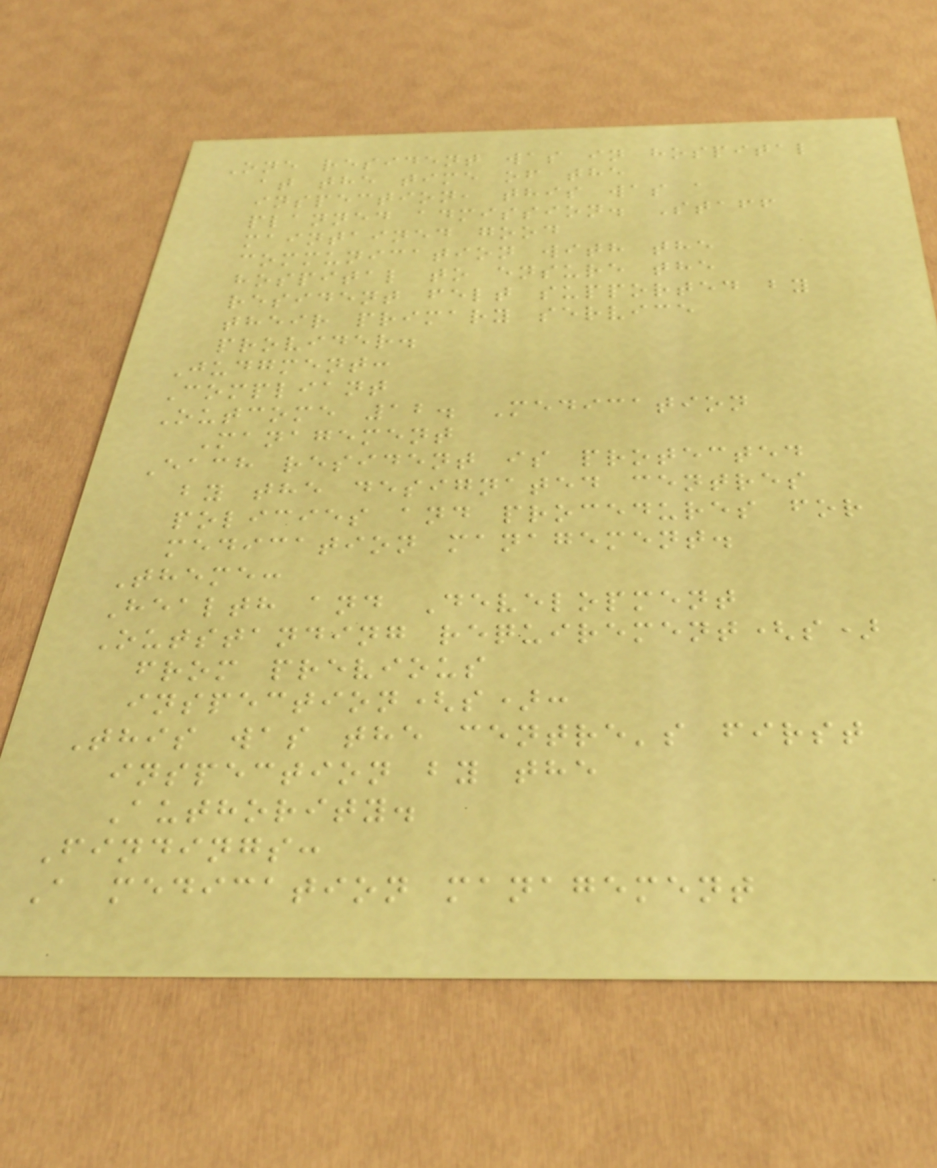One resident was in hospital
at the time of the
inspection, this was a
planned admission. Staff
maintained good
communication with the
hospital to ensure the
resident felt supported by
their primary service
provider.
Judgment:
Compliant
Outcome 12. Medication
Management
Each resident is protected
by the designated centres
policies and procedures for
medication management.
Theme:
Health and Development
Outstanding requirement(s)
from previous
inspection(s):
This was the centre's first
inspection by the
Authority.
Findings:
A medication management
